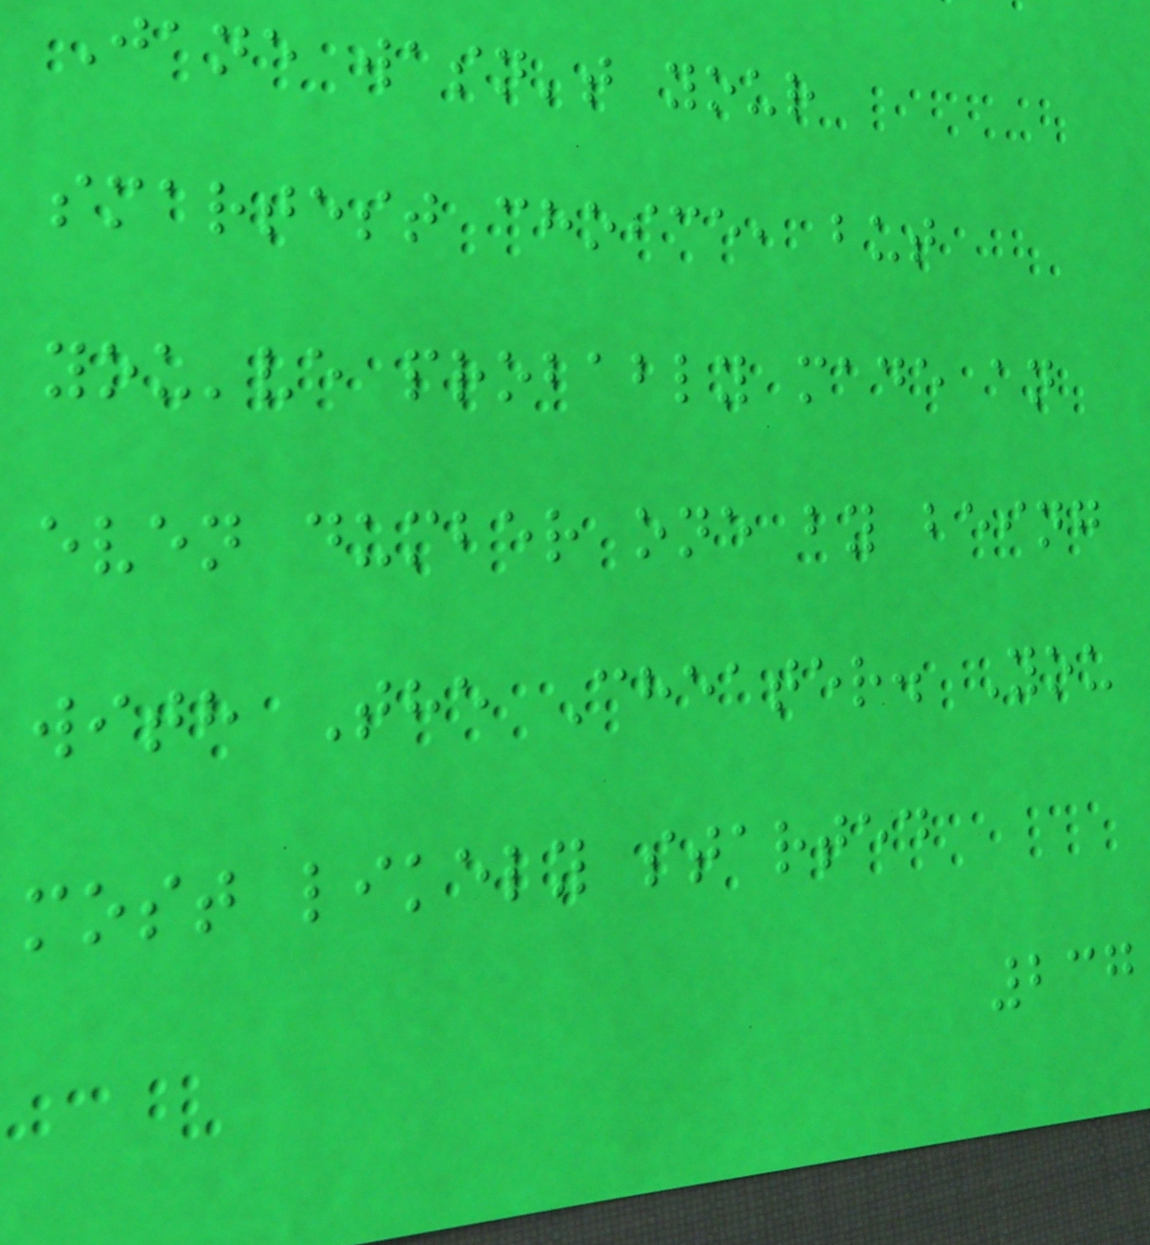Jane wasn't your
smartest choice, but
you've probably made an
even dumber one by being
with The Cheater. You
most likely started
237
